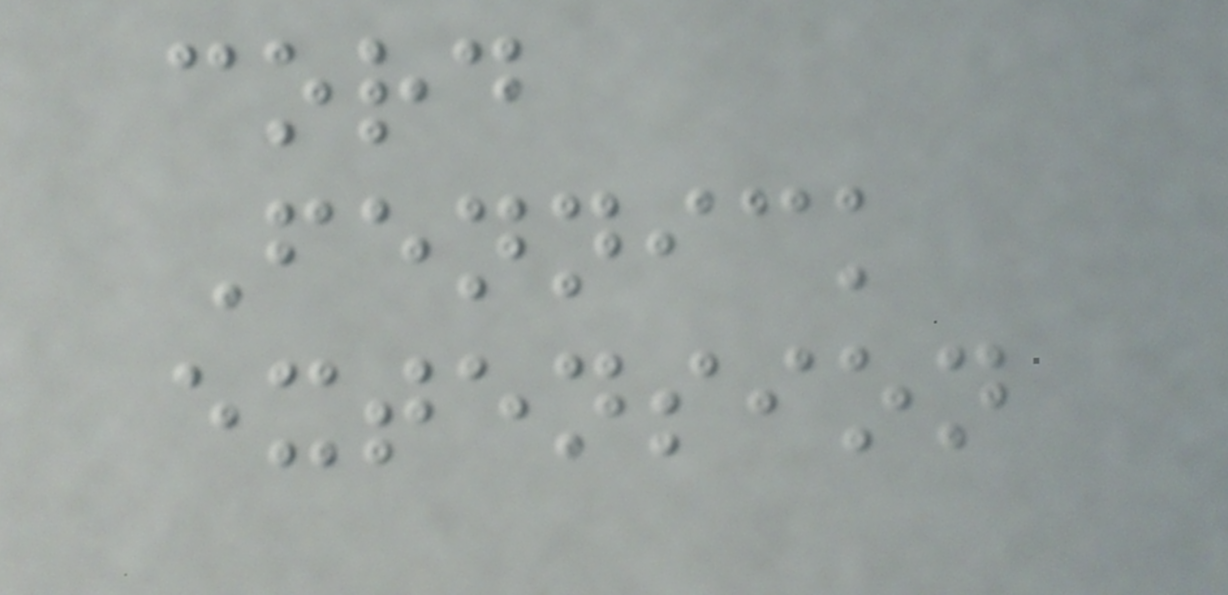cord
Fennick
extension
